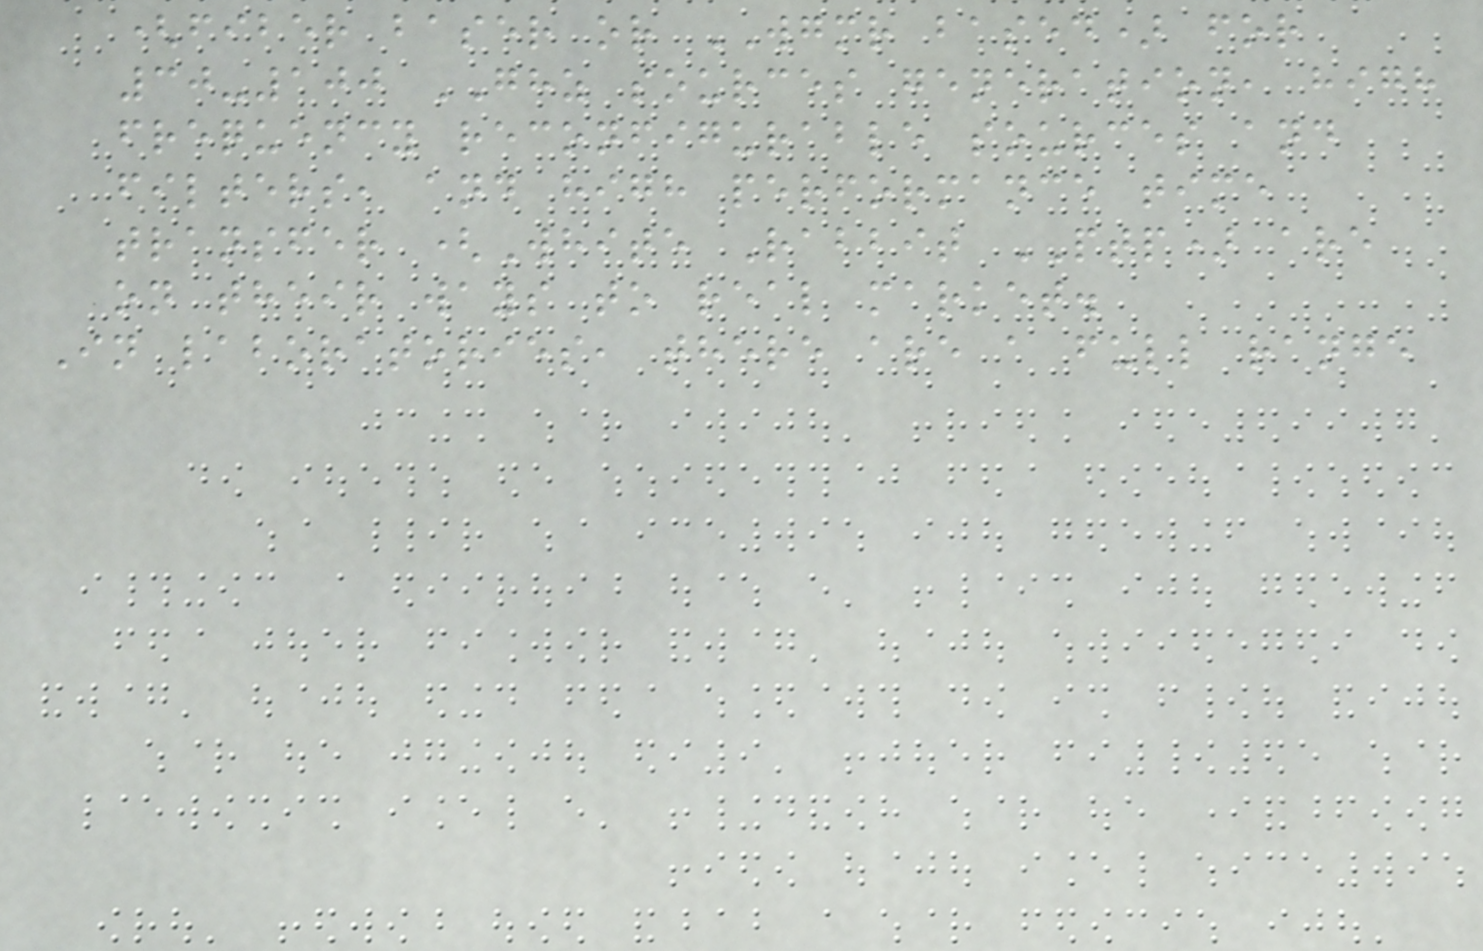(fiber baser or WGMR based) for
30-100 GHZ sources generation, high
frequency reconfigurable sources and
filters, and high performance time
transfer (White Rabbit PTP) are
on their ways to real market.
In laboratories, there are a full range
